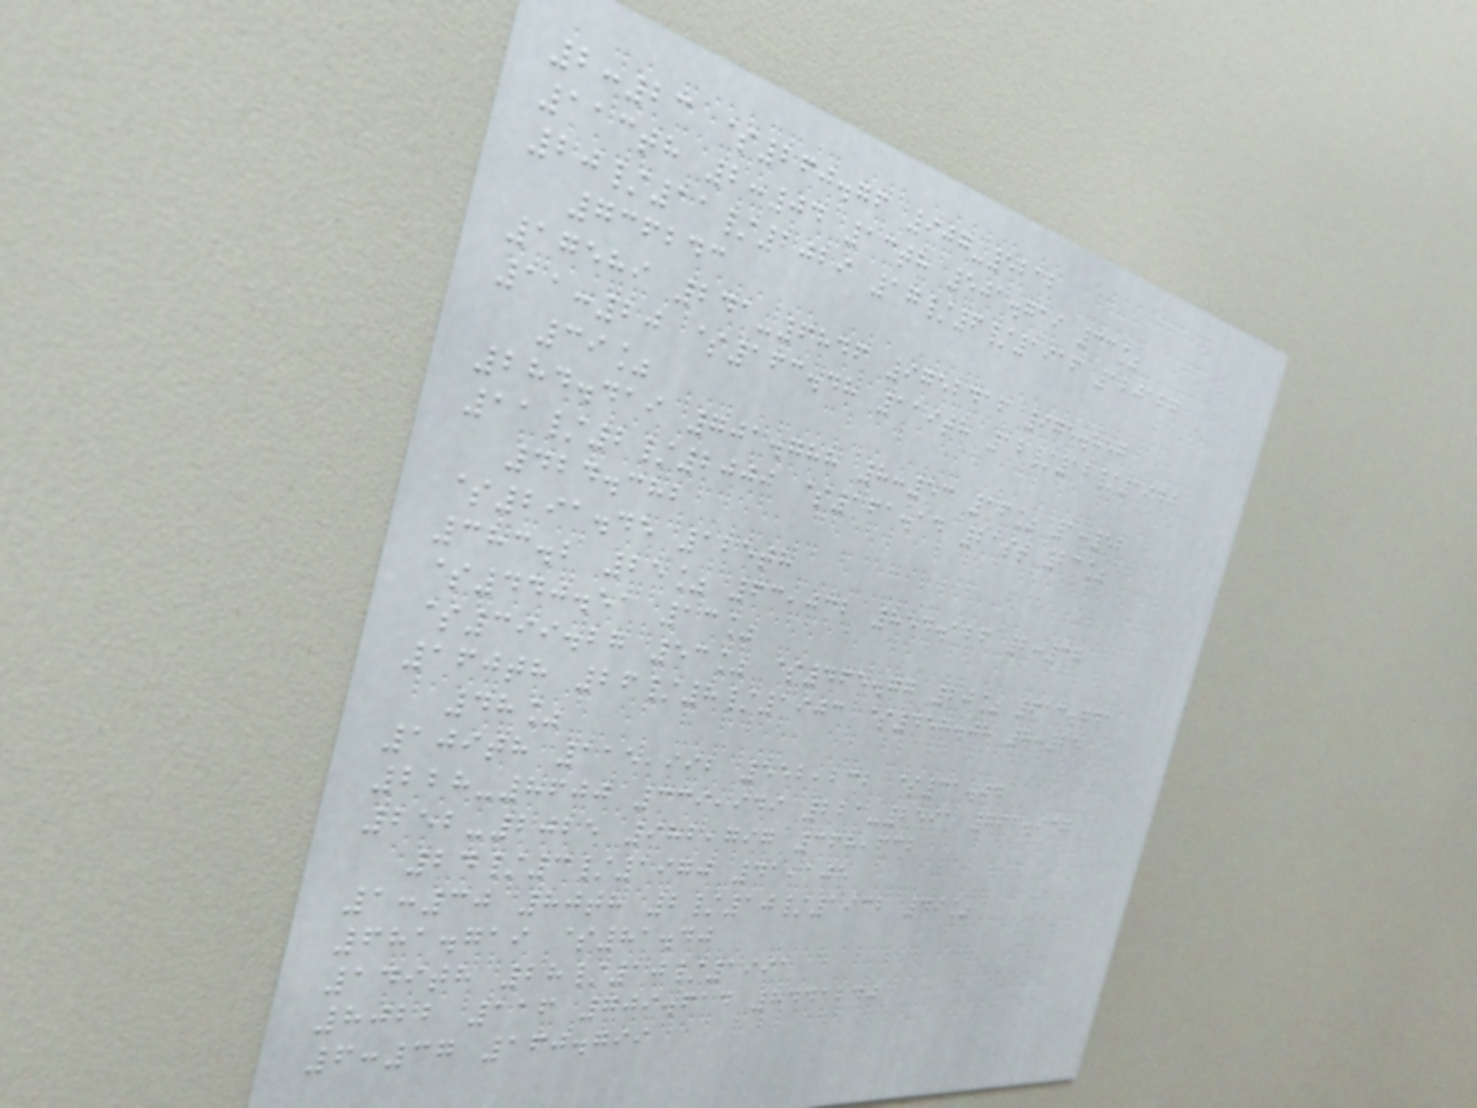2:23 $260.76 907-5212
113th 2:04 13th 501.719 33%
20/11/2029 17/6/1916 120127
736243
17589 241-6846 9752416 975.857
11:20 $163.48 119th 12/12/1940
39%
284.419 701.788 8:53 16% 1:52
11/2/2000 $161.14 21st 23%
424.382
$291.45 125th
383.2 25% 63,032 854.126 2:37
$440.51 13%
$399.27 53% $465.77 20% 613.741
160th 26/8/1903 $458.08 8:25
48%
109th 115,992 552,232 $31.04
228-8600 339,949 221-2591 762.937
252-2025 982,797 368,632
24/3/1970 41,108
1:30 80th 2/10/1932 49%
681.719 $81.40
149th 28/10/1991
8022 116 709.614 8441240
6:37 160.799
